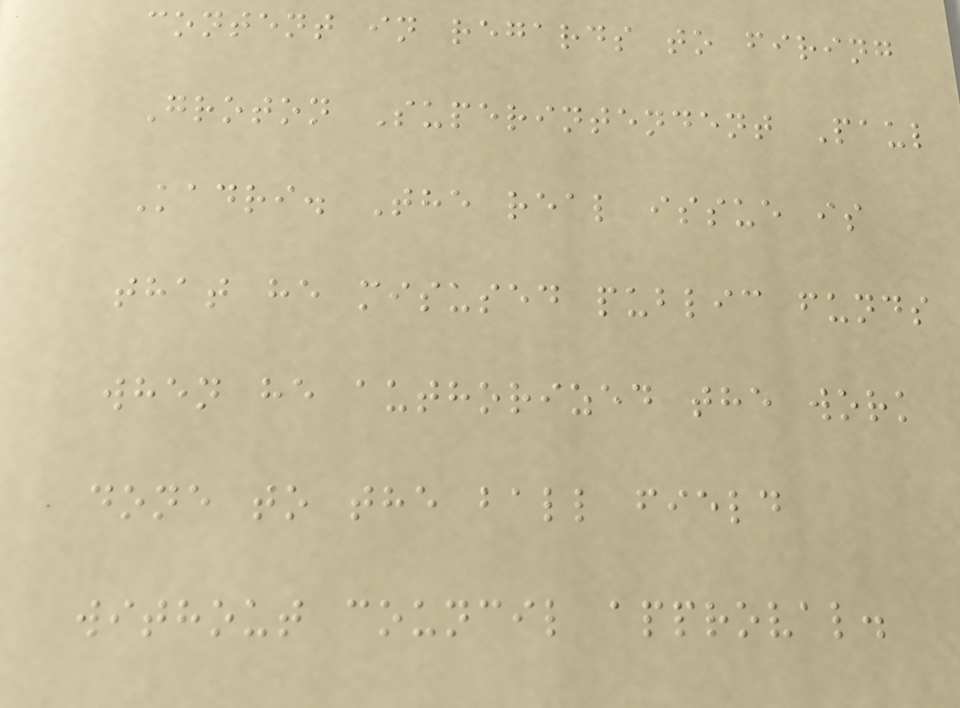content in regards to firing
Groton Superintendent Paul
Kadri. The real issue is
that he misused public funds
when he authorized the work
done to the ball field
without council approval.
